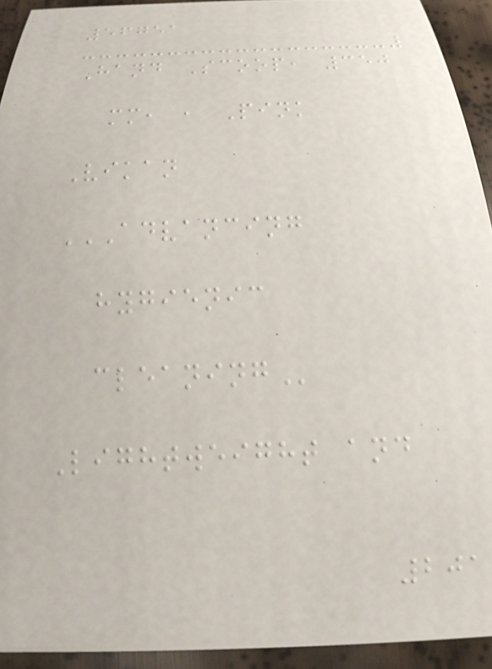56751
Hand Scoop, 350
mm, , Pink
Vikan
ADVANCING
HYGIENIC
CLEANING
Lightweight and
201
